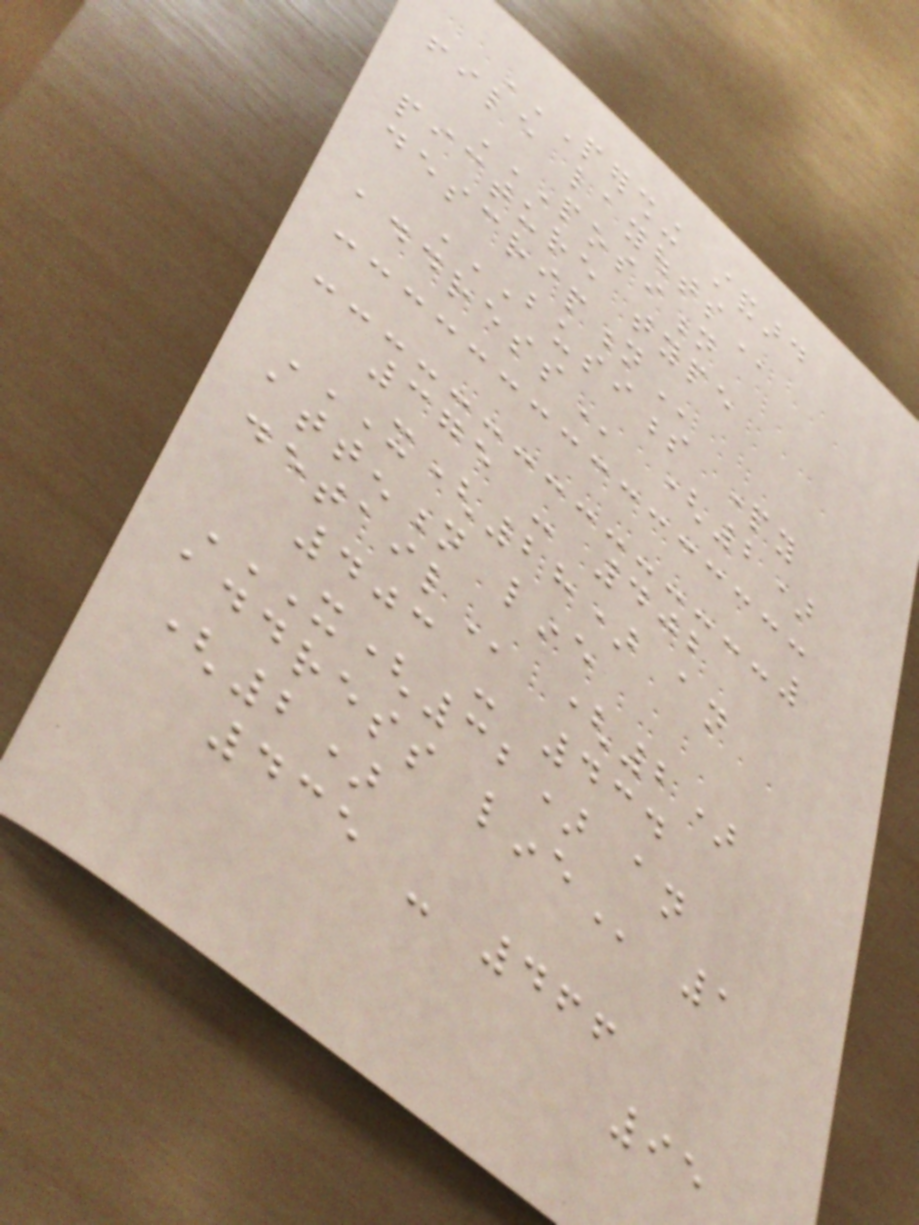PERSHING STANDARD
FILE LAYOUTS
POSITION
PICTURE TYPE
DESCRIPTION
BUSINESS PARTY
ADDRESS (2)
375 - 402
X(28) AN
ATTENTION LINE
DETAIL (2)
403 - 434
X(32) AN
ADDRESS LINE 1
(2)
435 - 466
95
